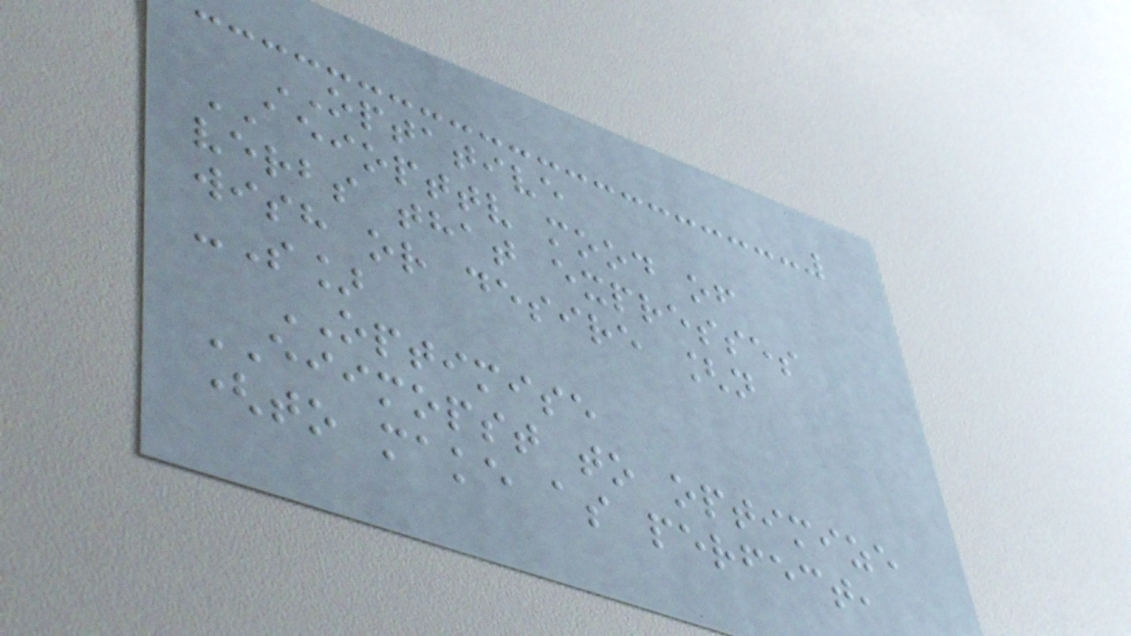OPTATIVE
AEIOPTTV mood of
verbs that expresses
wish or desire [n
-S]
OPTIMISE
EIIMOPST to optimize
(to make as perfect,
